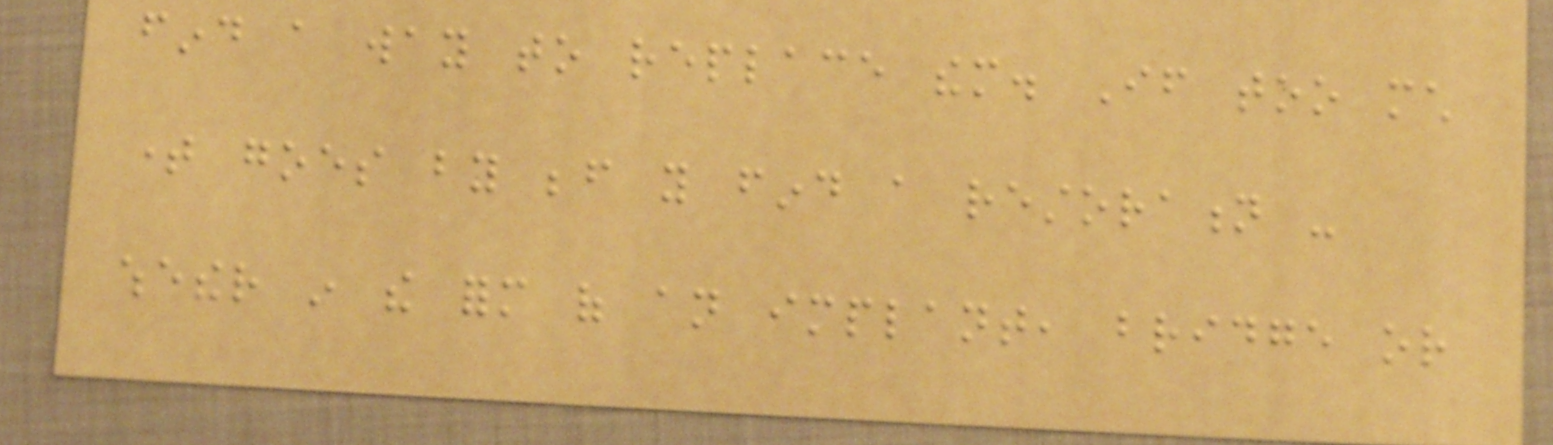find a way to replace them. If too much
time goes by before you find a restoration -
whether in the form of an implant, bridge or
